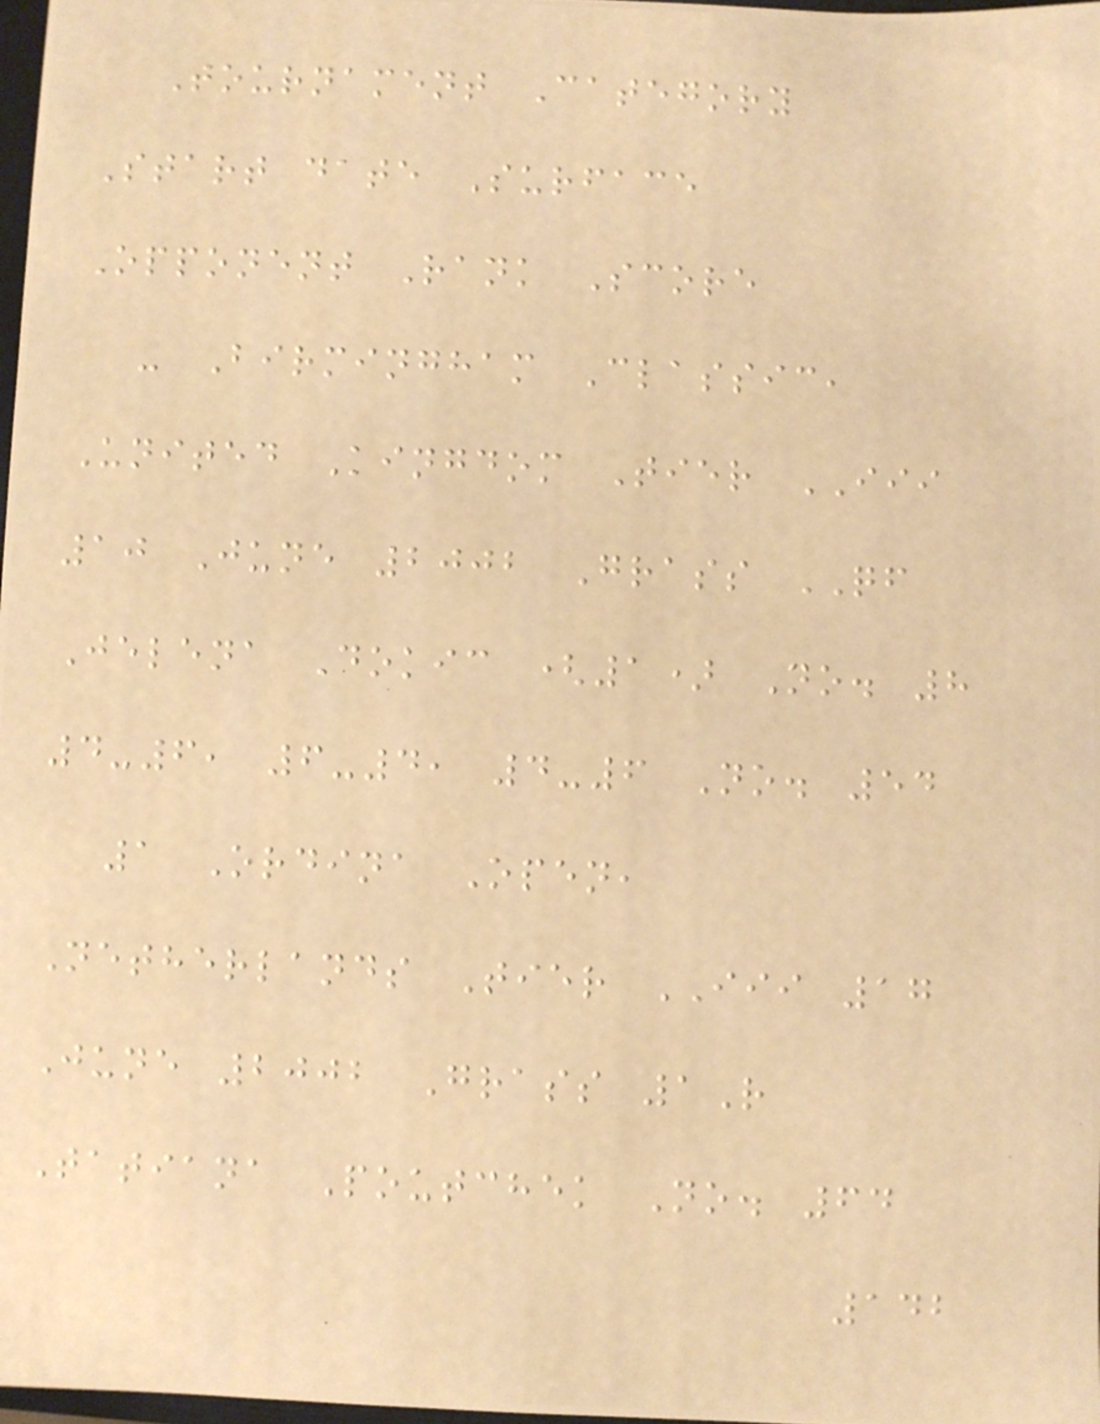Tournament Category
Start date Surface
Opponent Rank Score
- Birmingham Classic,
United Kingdom Tier III
10 June 2002 Grass QF
Jelena Dokic (1) No. 8
4-6, 6-4, 4-6 No. 54
1 Ordina Open,
Netherlands Tier III 17
June 2002 Grass 1R
Tatiana Poutchek No. 64
142
